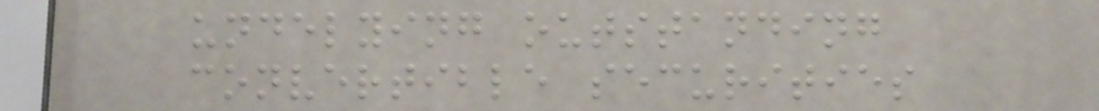undelying outstanding
convertible securities
